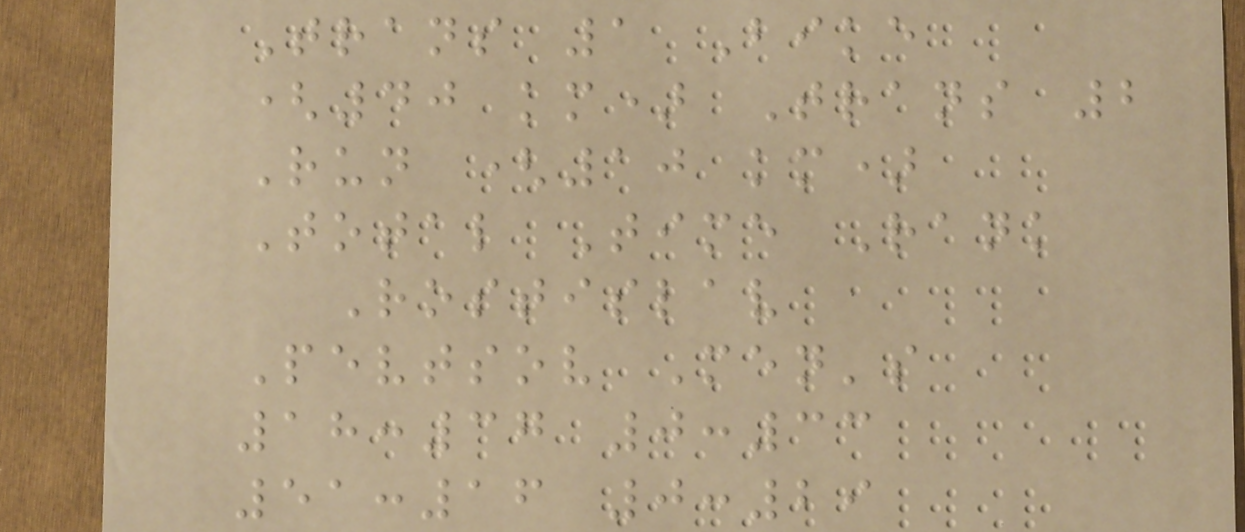Trans 1 Bike
(40 km) Trans 2
Run (10 km)
Total Time Rank
Rostislav
Pevtsov Men's
18:37 0:33
51:16 0:29
